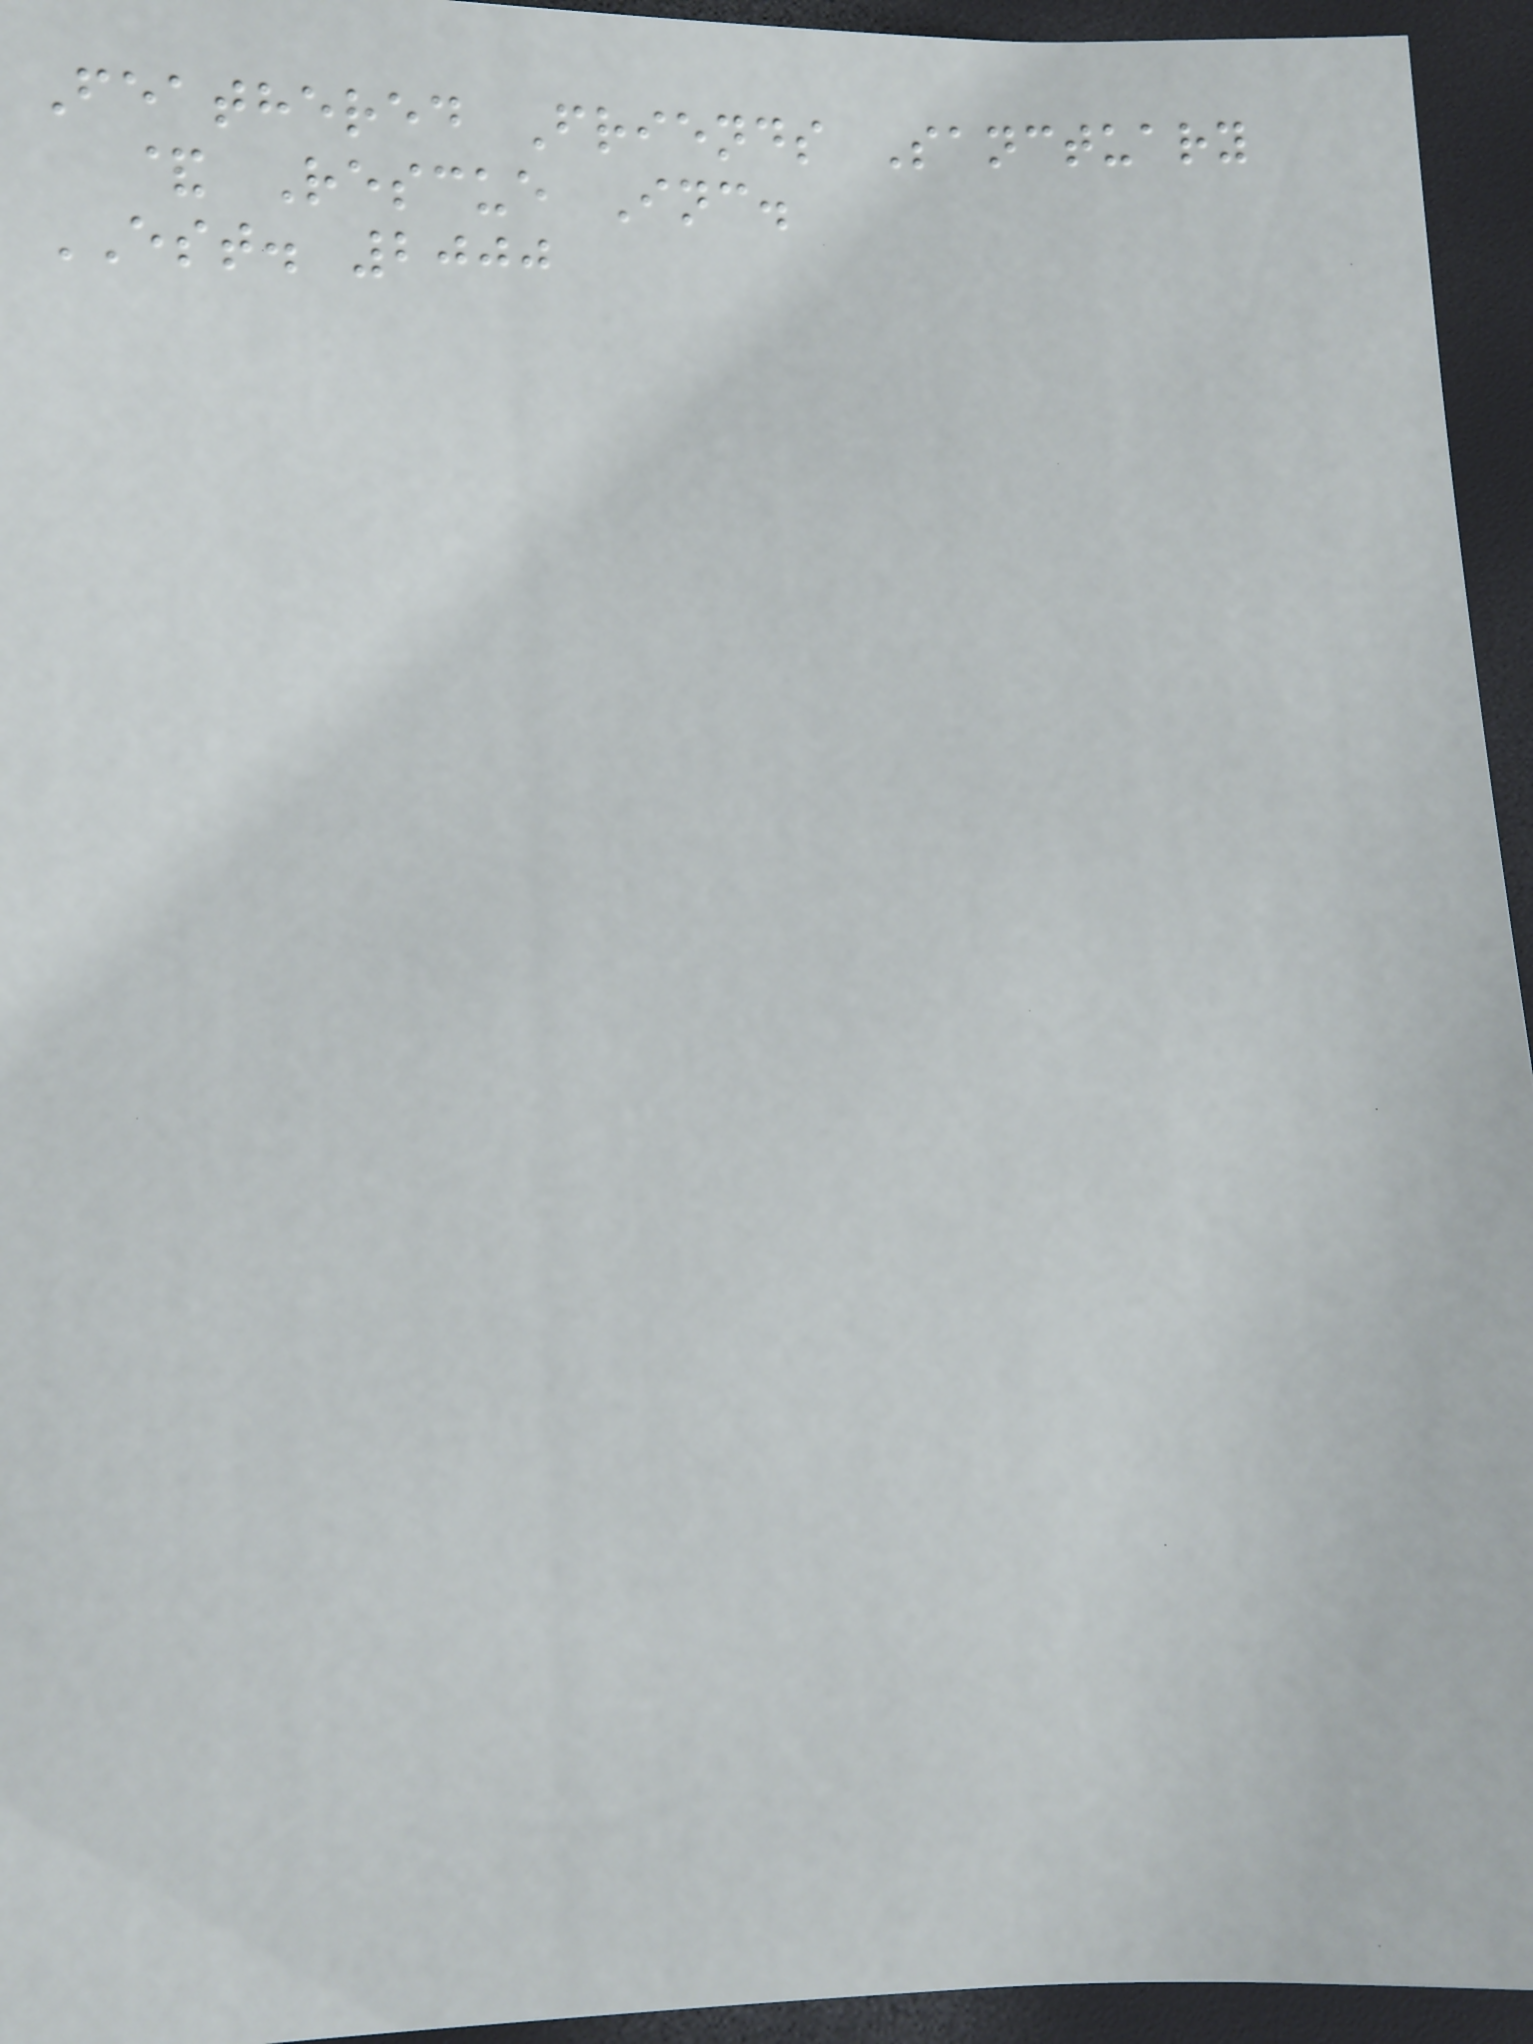Feathered Friends Sanctuary
& Rescue Inc.
EST. 2000
